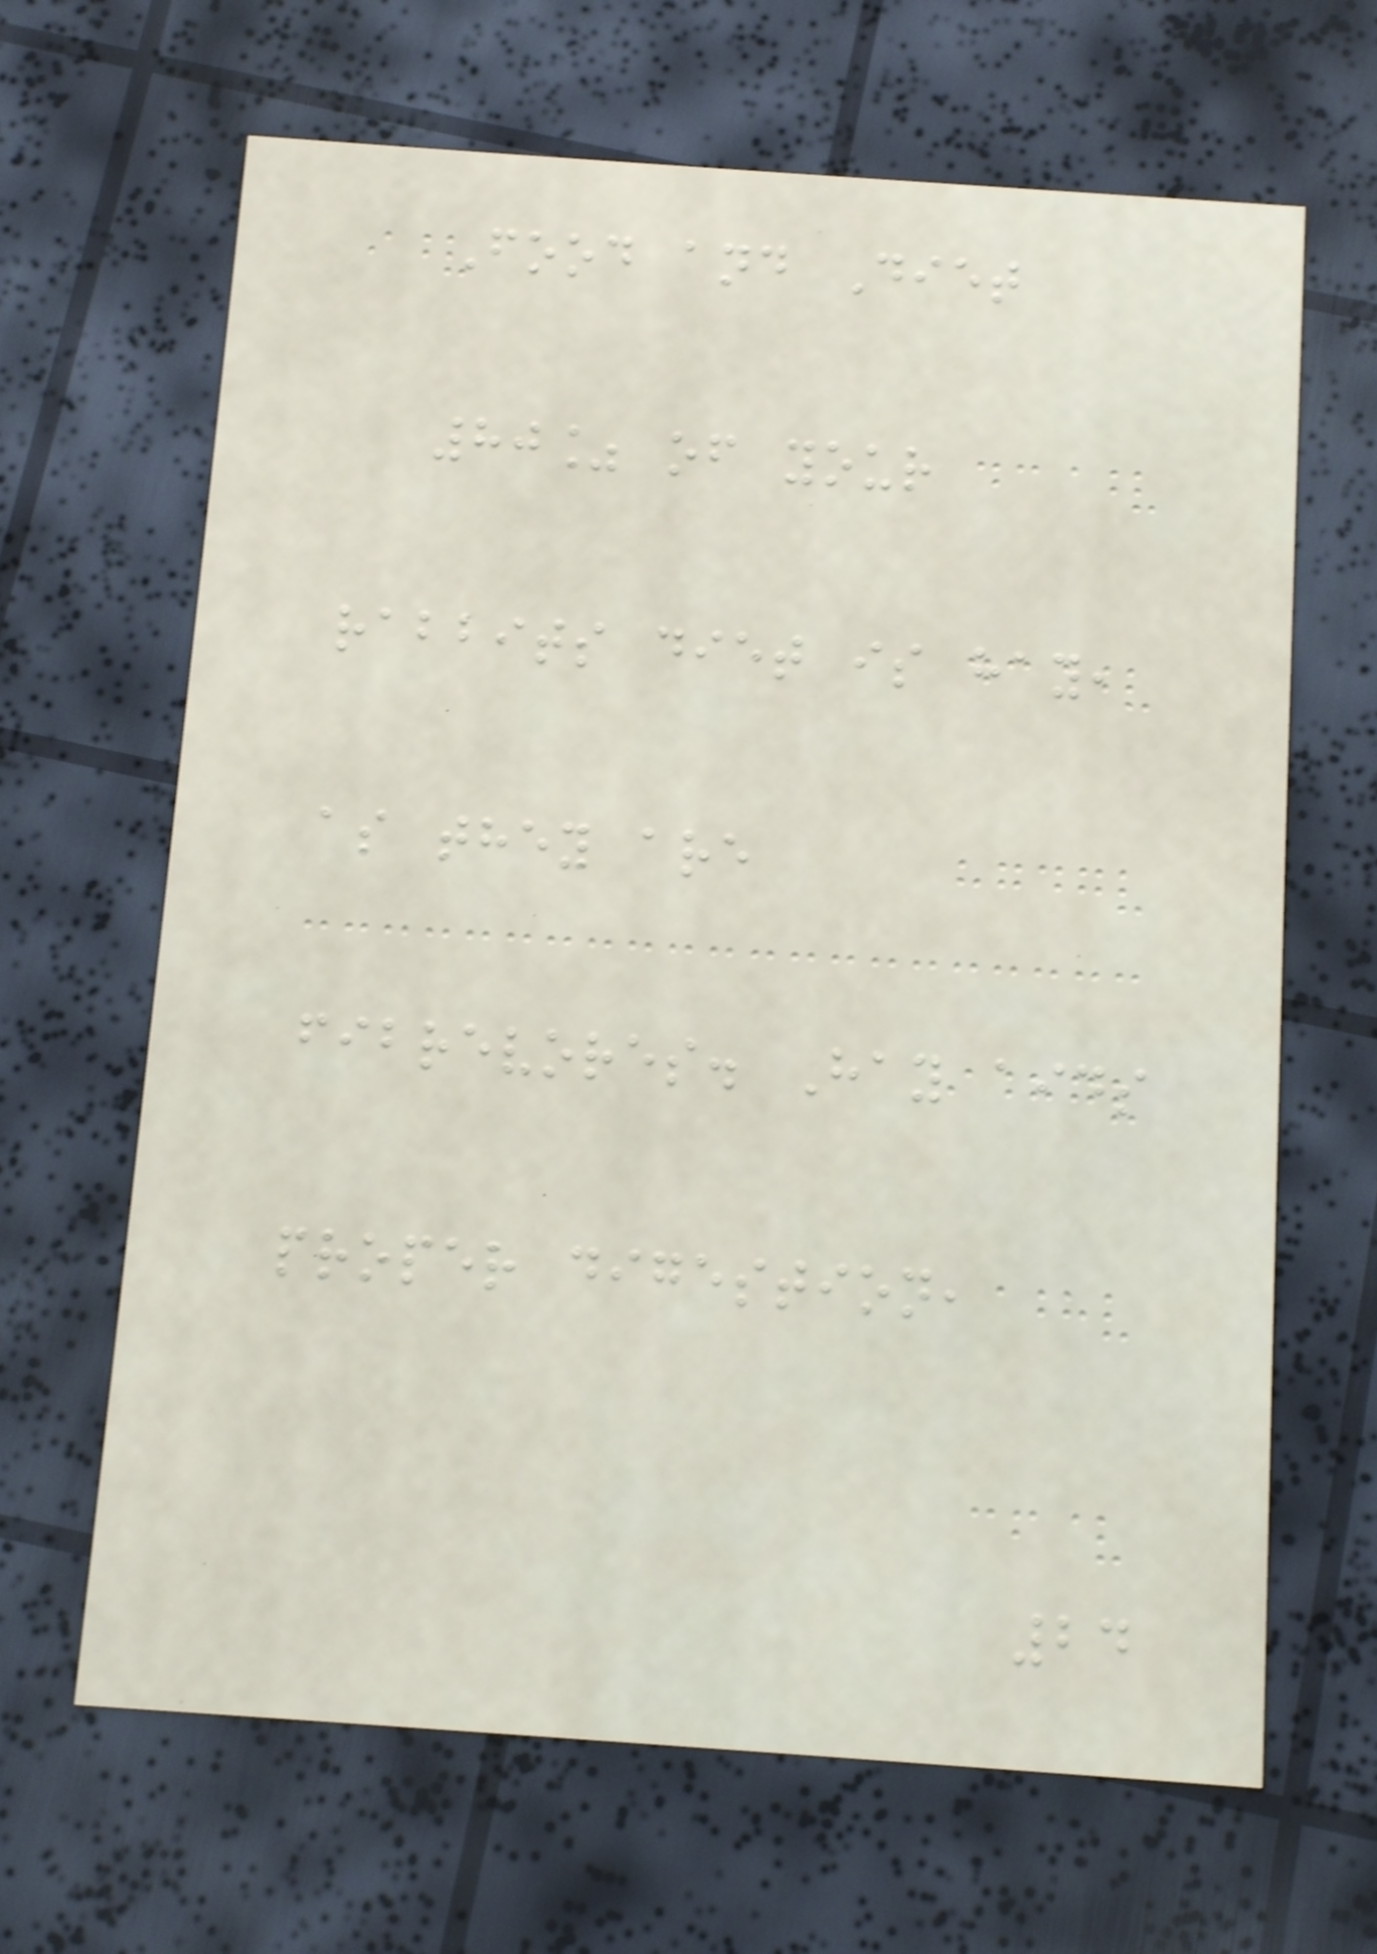Food and Diet
80% of your
rabbits diet is hay,
as they are
fibrevores. Hay aids
proper digestion,
24
